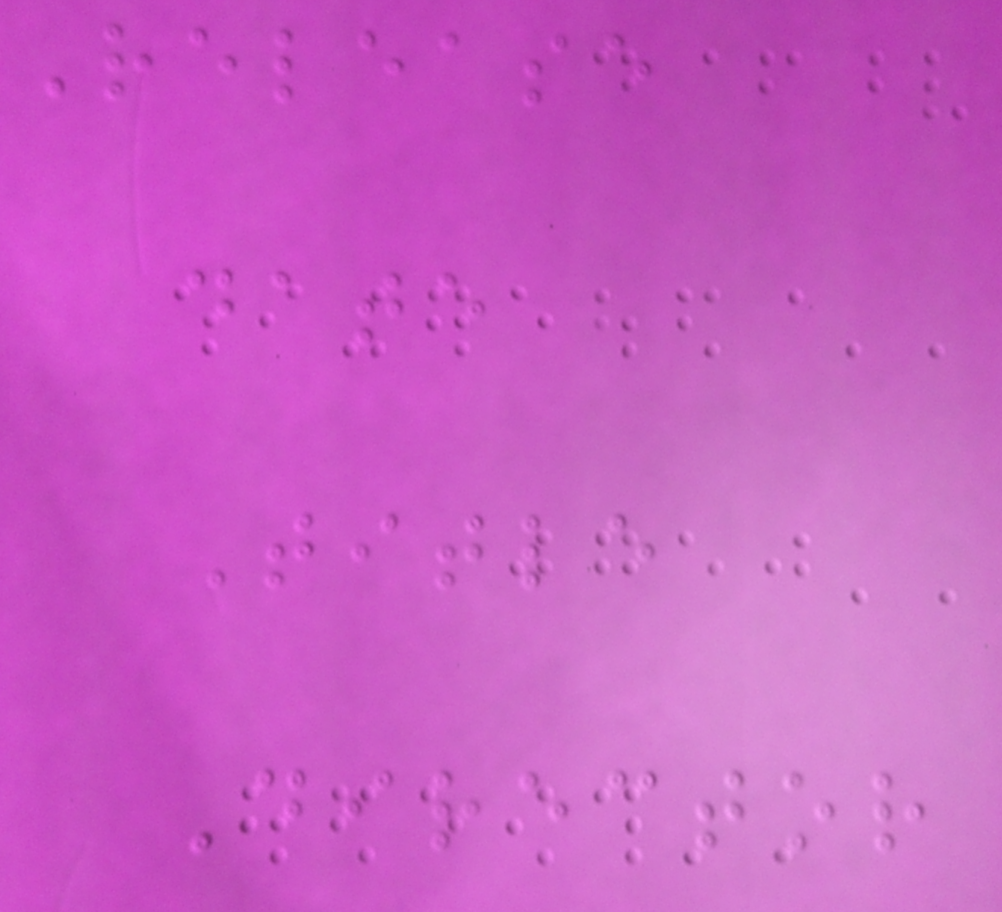Release
date
Title
Director
